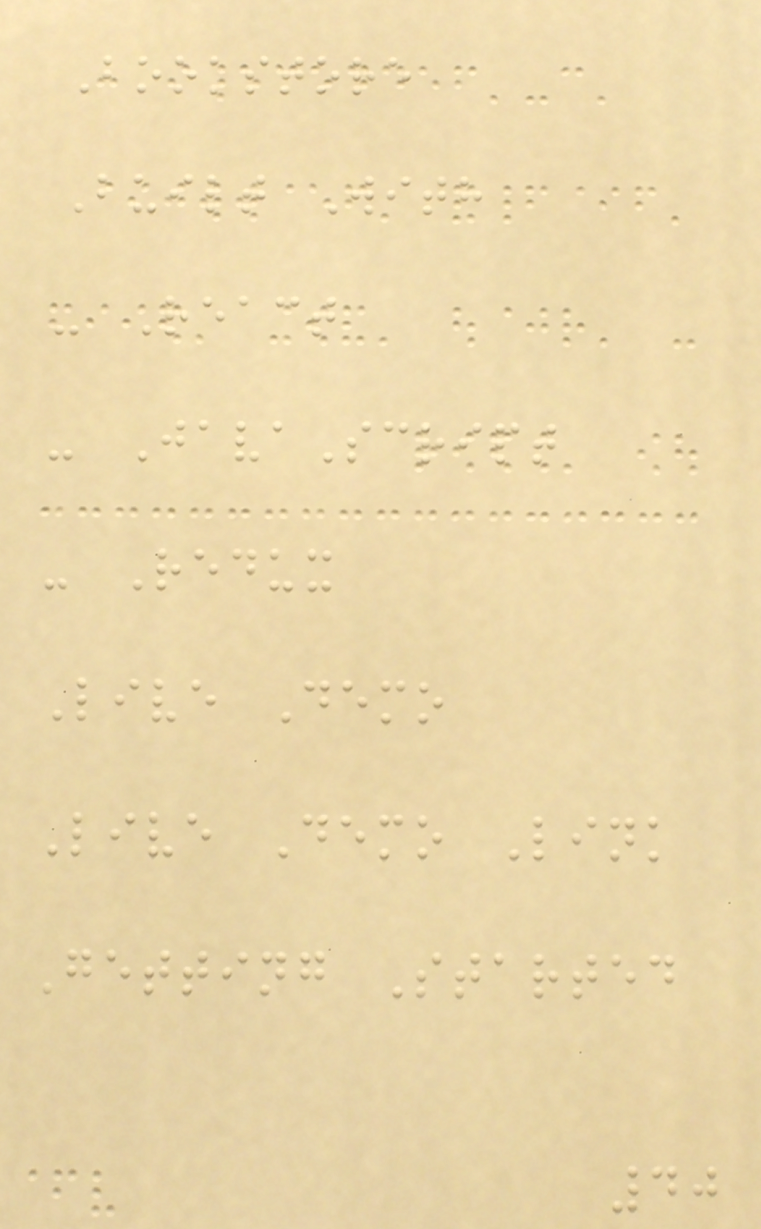Bookstore
Built With
- React
- JavaScript
- Redux
Live Demo
Live Demo Link
Getting Started
40
